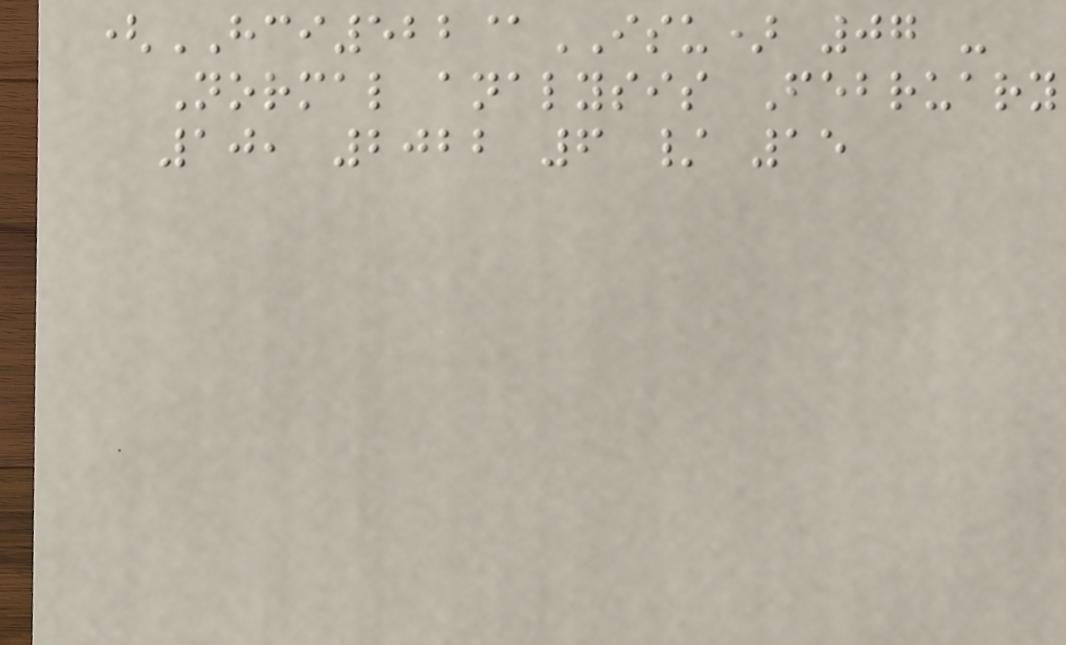(HCI522@ISU) 07 -
Normal analysis February
10, 2022 6 / 15
